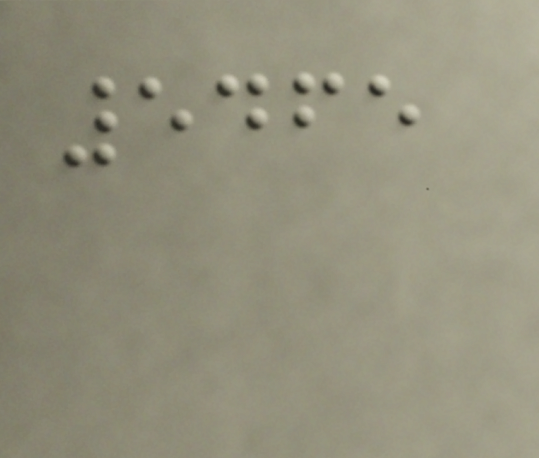5465
